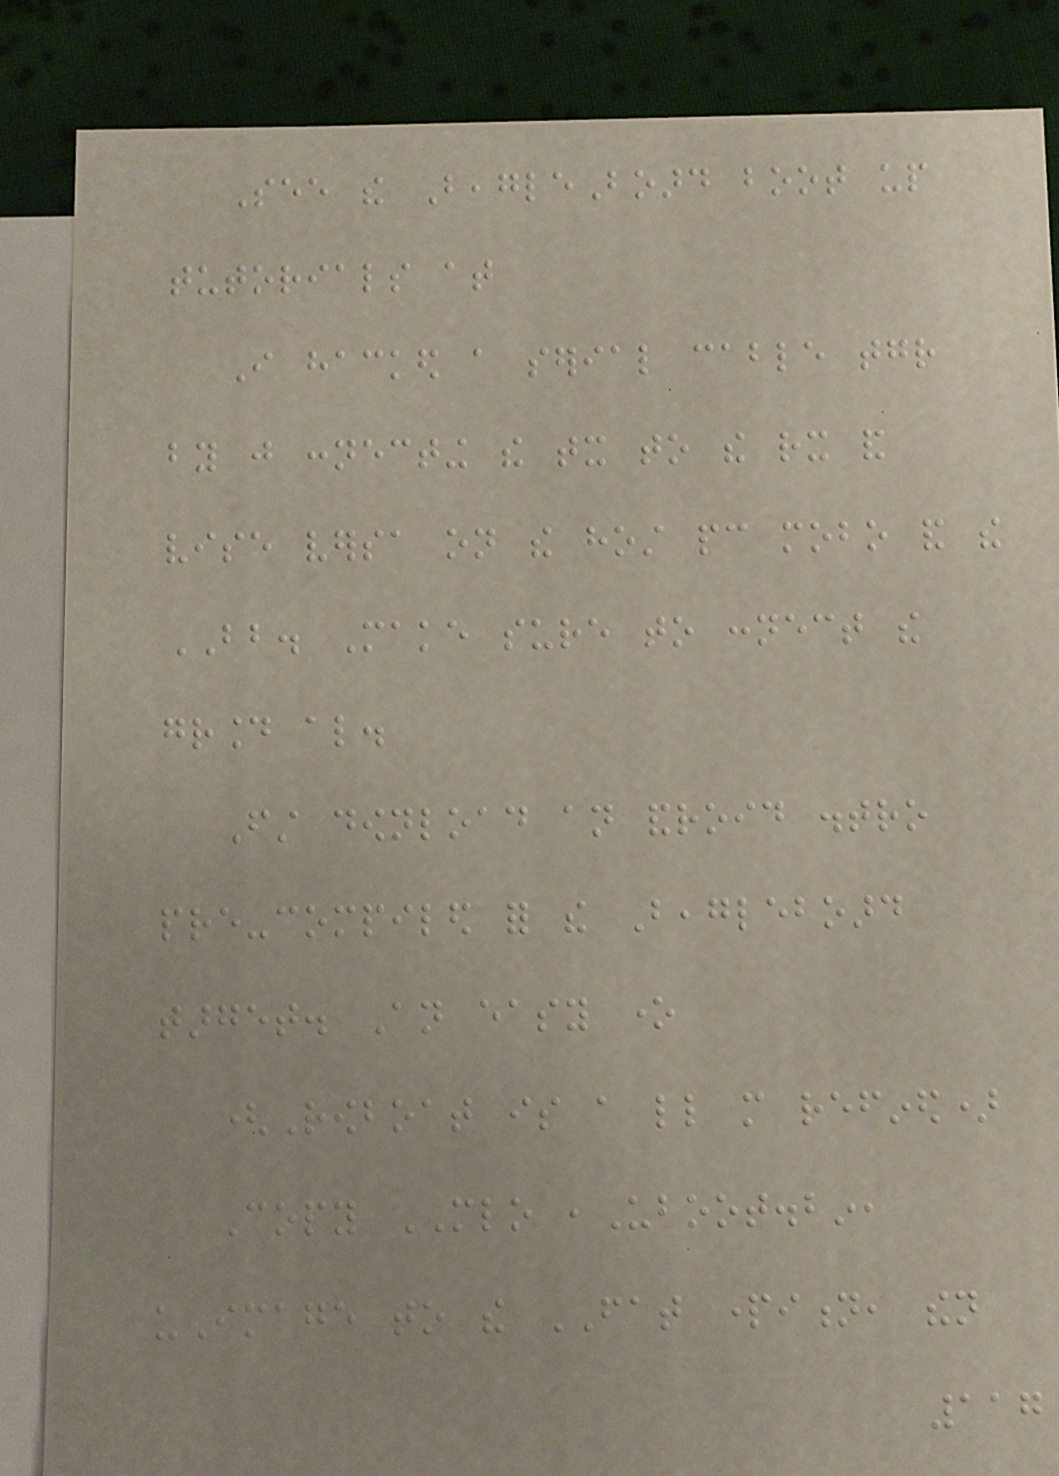See the BeagleBoard boot up
tutorials at
I hacked a serial cable together
by just connecting the tx to the rx and
vise versa on the host pc mobo and the
BB. Make sure to connect the
ground also.
First download an android distro
pre-compiled for the Beagleboard
target. An easy one
(Rowboat is a little more refined)
Copy MLO ,Uboot.bin,
uImage to the FAT partition, then
117
